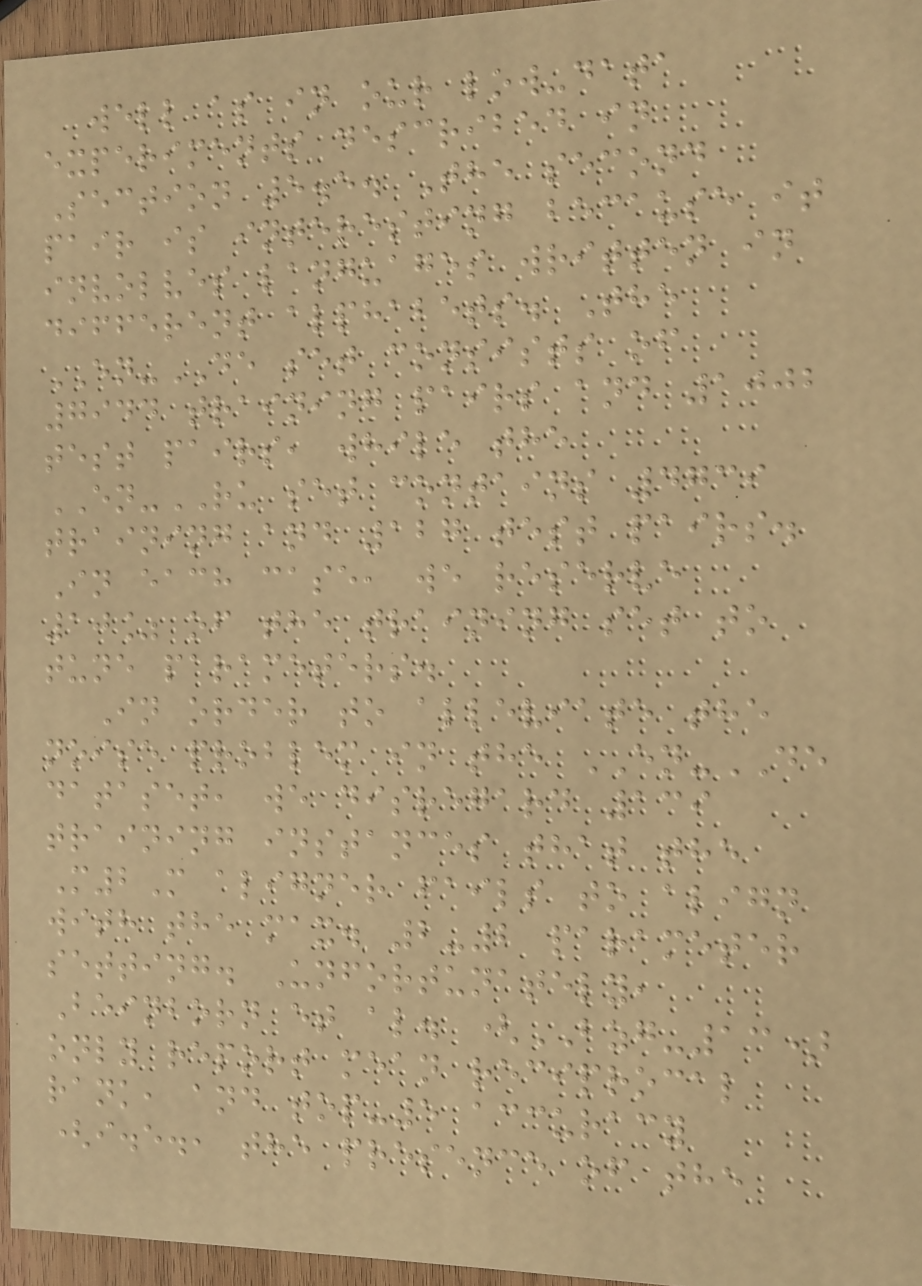well as in our low-data
experiments described in
Section 5.5. The second
pair is interesting because it
involves languages written in
different alphabets. The
EN-DE set consists of
7944 training pairs and 1002
test pairs, while the
EN-RU set contains 4739
training and 127 test pairs.
In each case, we reserve
10% of the training set to
tune parameters.
In order to alleviate the
noise problem in the EN-DE
dataset, we disregard 139
training instances that the
M2M aligner fails to align
with the max. 2-2 parameter
setting. Unfortunately,
Beinborn et al. (BZG-13)
only report mean reciprocal
rank, and top-5 accuracy
(i.e., the presence of the
